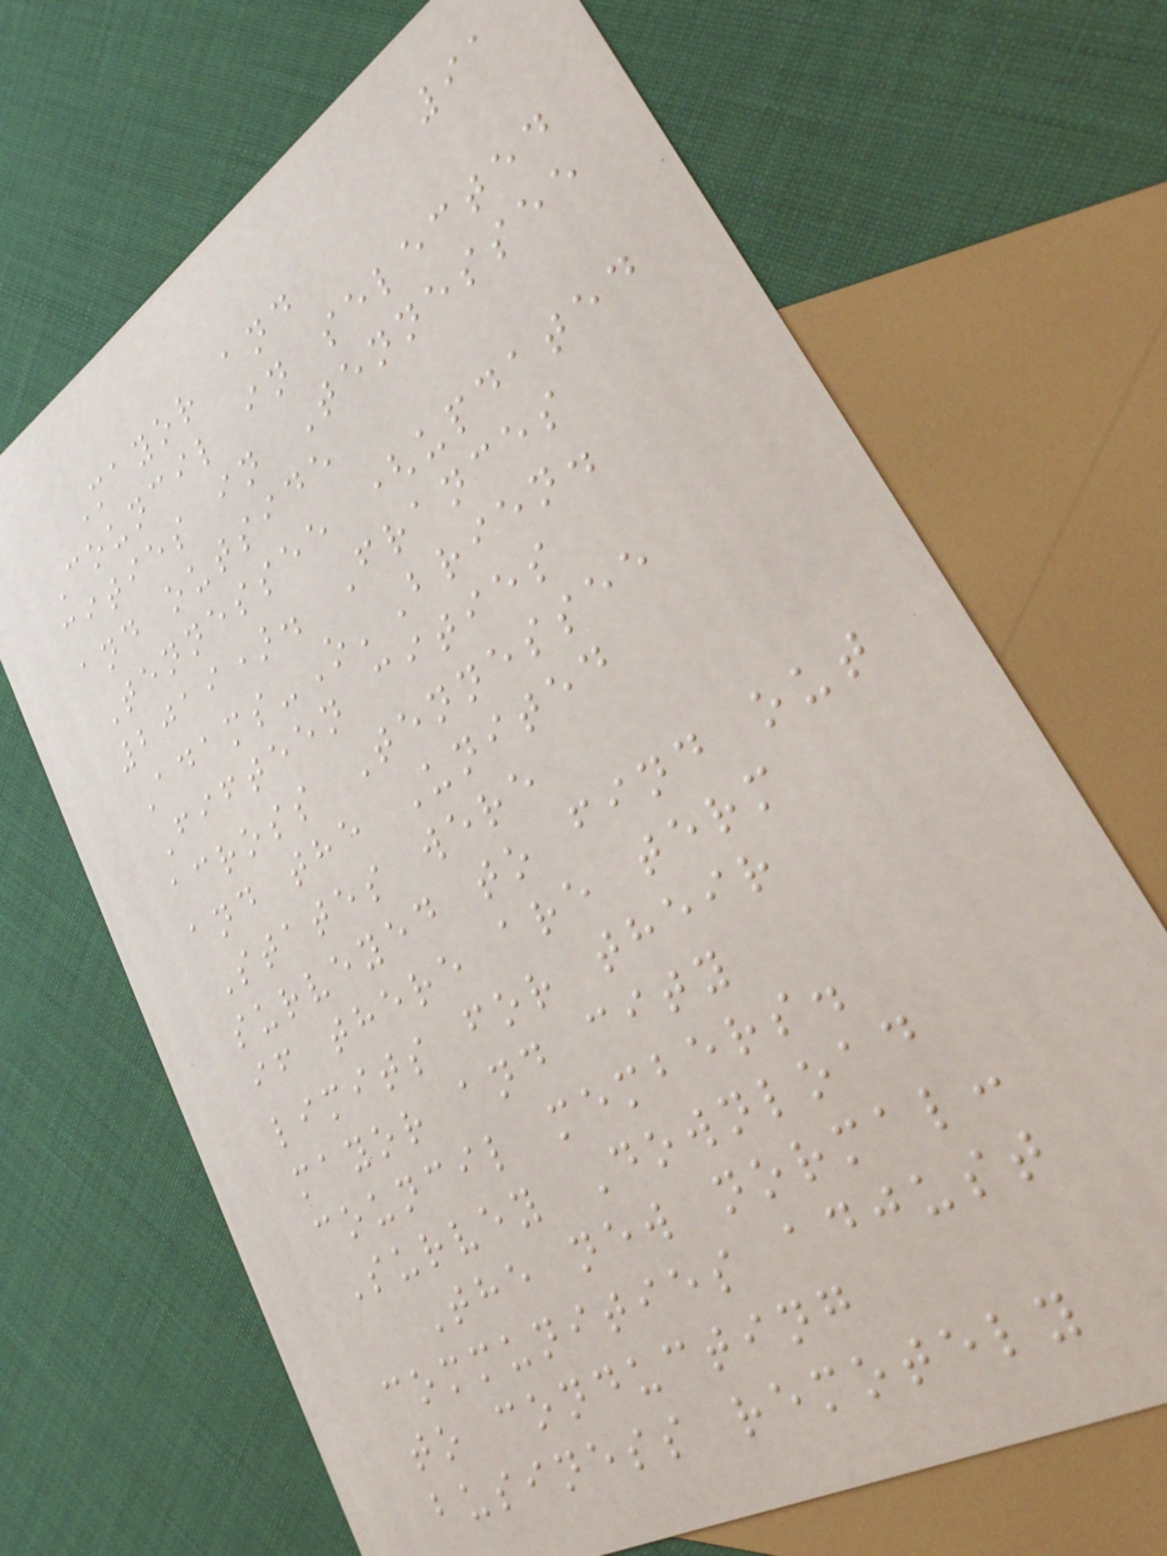91
Mayor and
Council in selected
cities in Tennessee
and outside
Tennessee (updated
2019). Frances
Adams-O'Brien.
Fifteen cities
across Tennessee
and the United
States were
surveyed to find out
if there are term
limits for their
mayor and city
council members.
Survey Download
The new normal:
communities adjust
to conducting
business remotely
